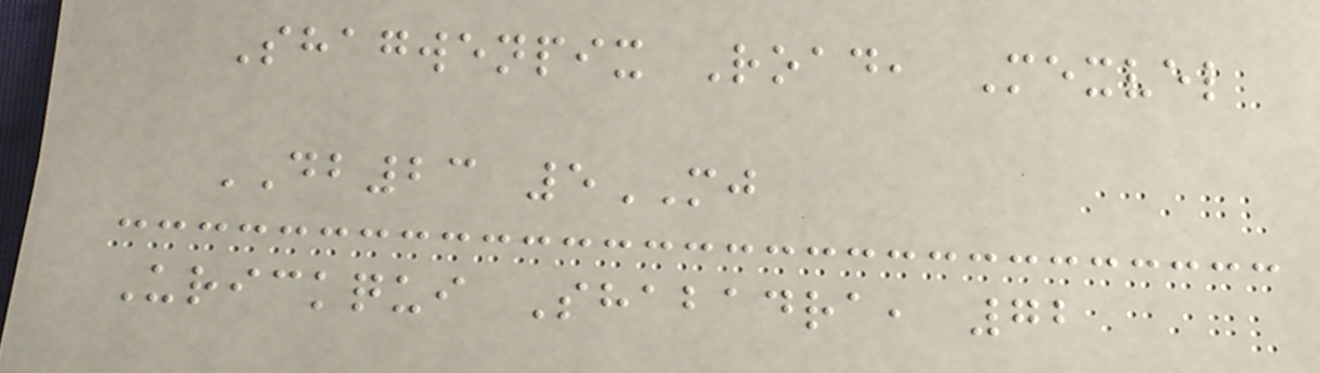Shagwenpix Road, Mexvel
DB23 5MJ
Urickqui Shabadra, 72
